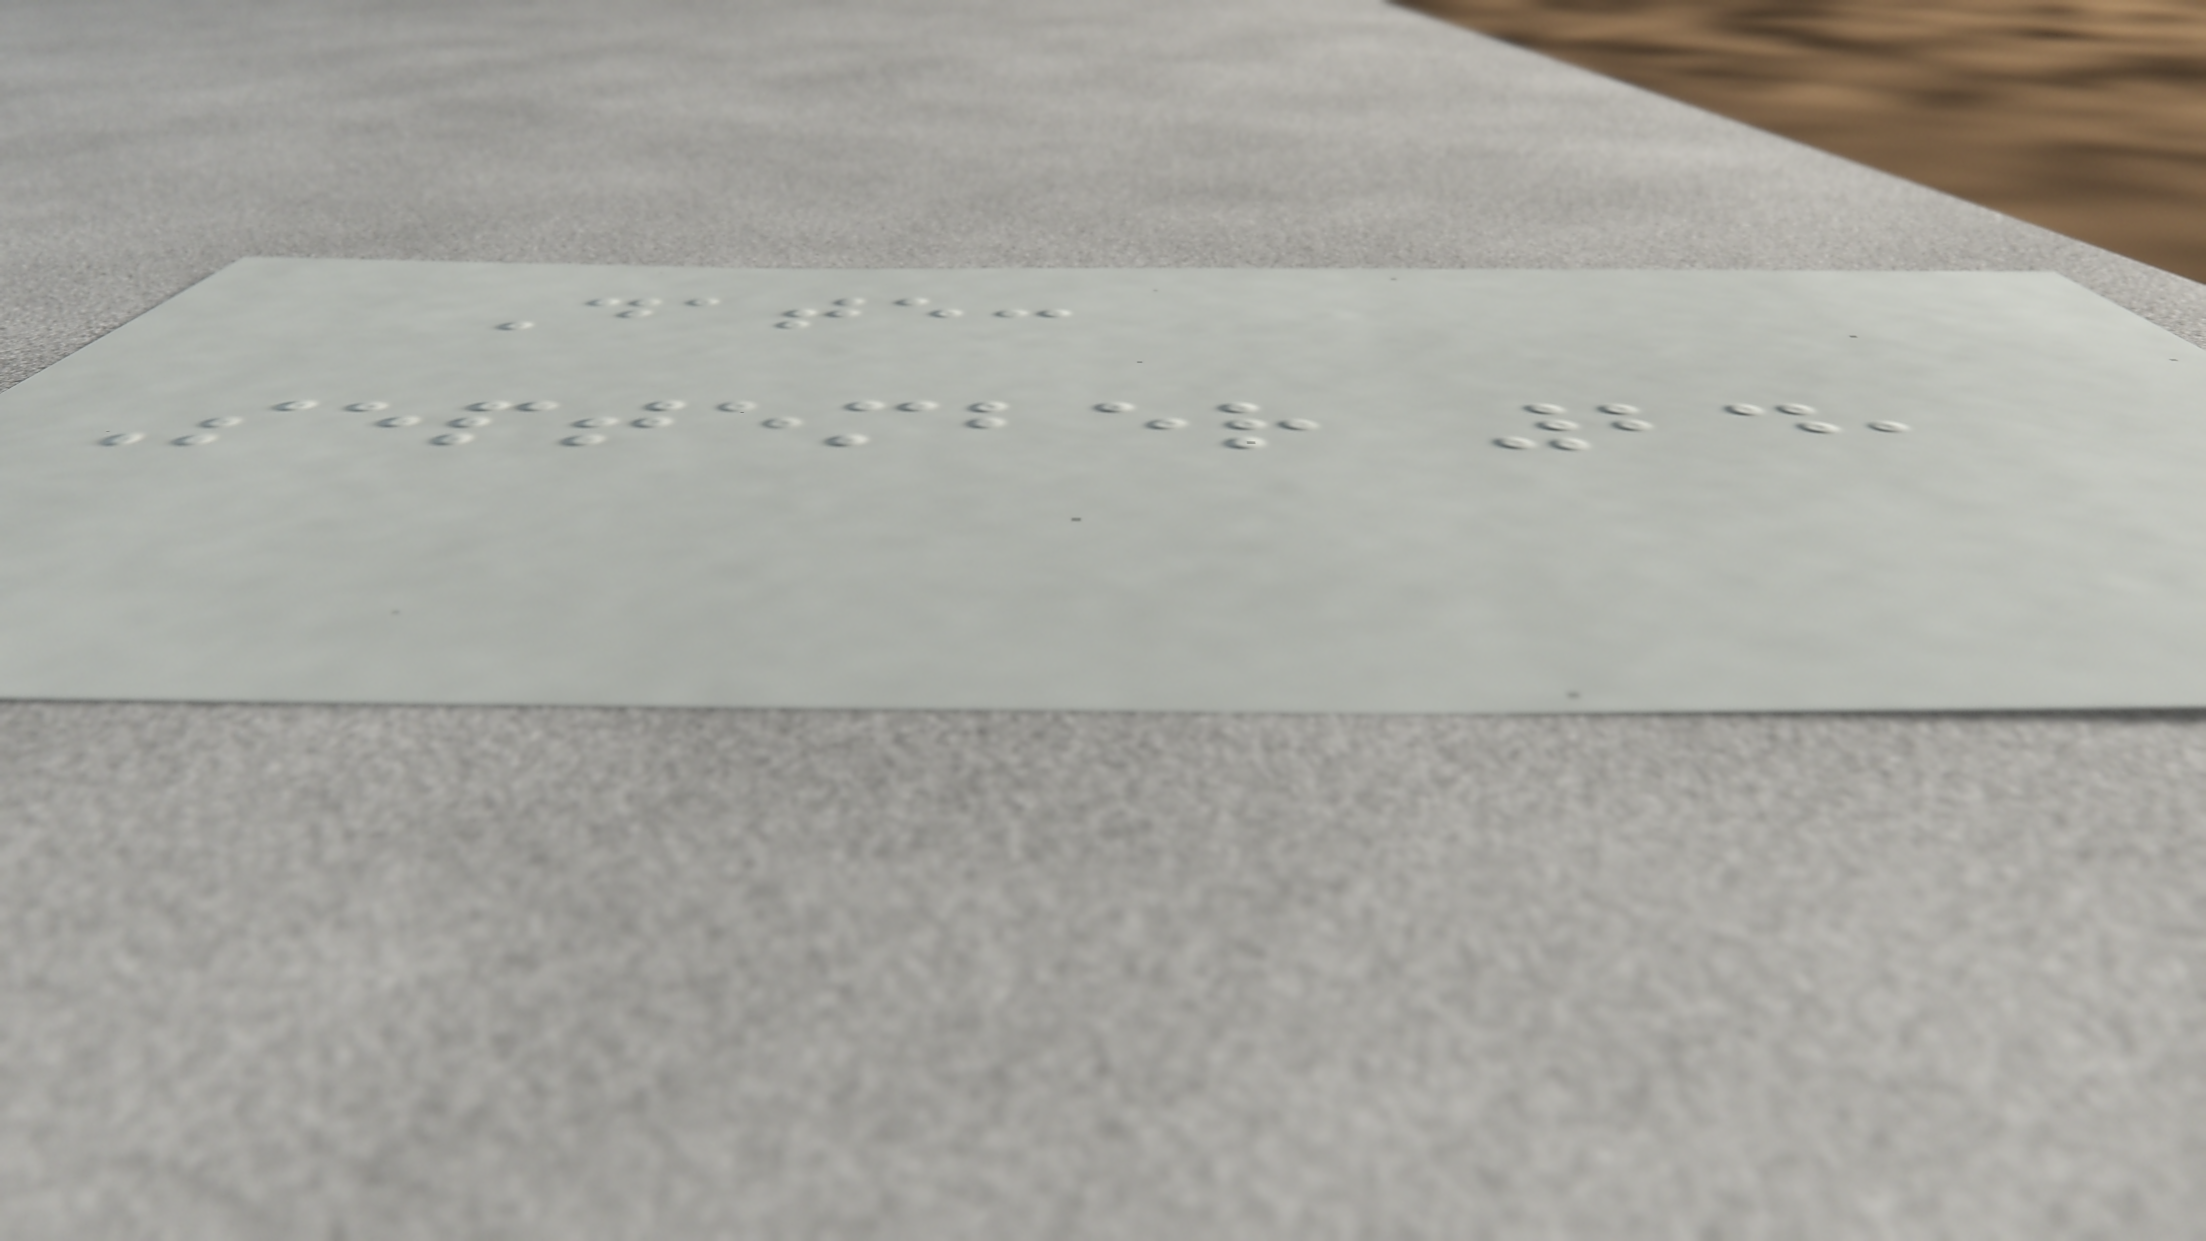Date:
September 24,
